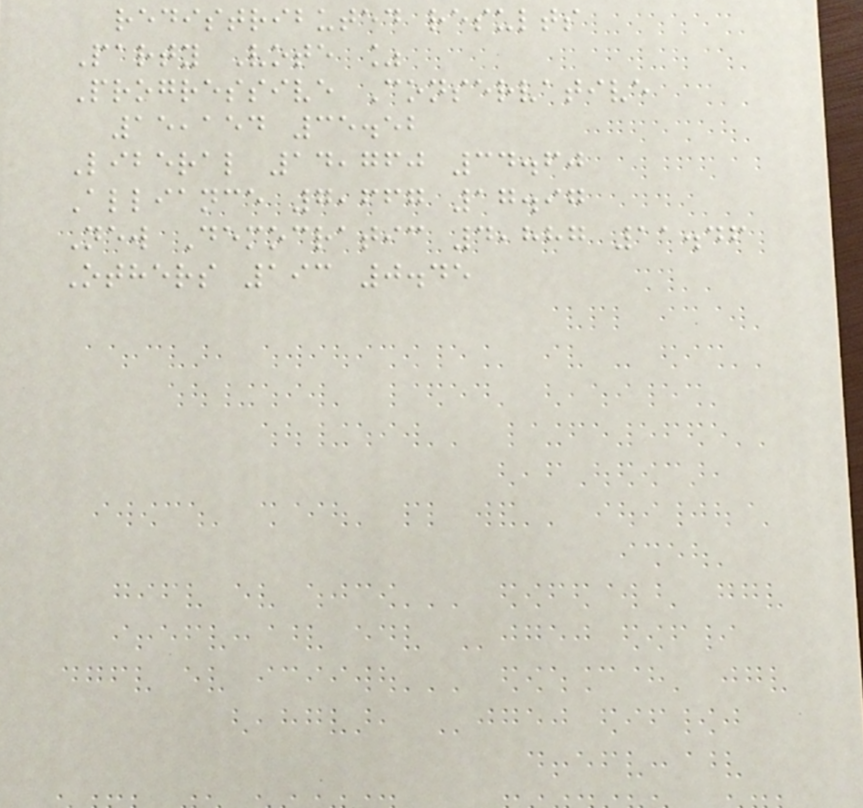redistributed results
Party Vote %
Progressive Conservative
15,154 35.52
Liberal 14,760 34.60
Alliance 7,667 17.97
New Democratic 4,887 11.46
Others 193 0.45
